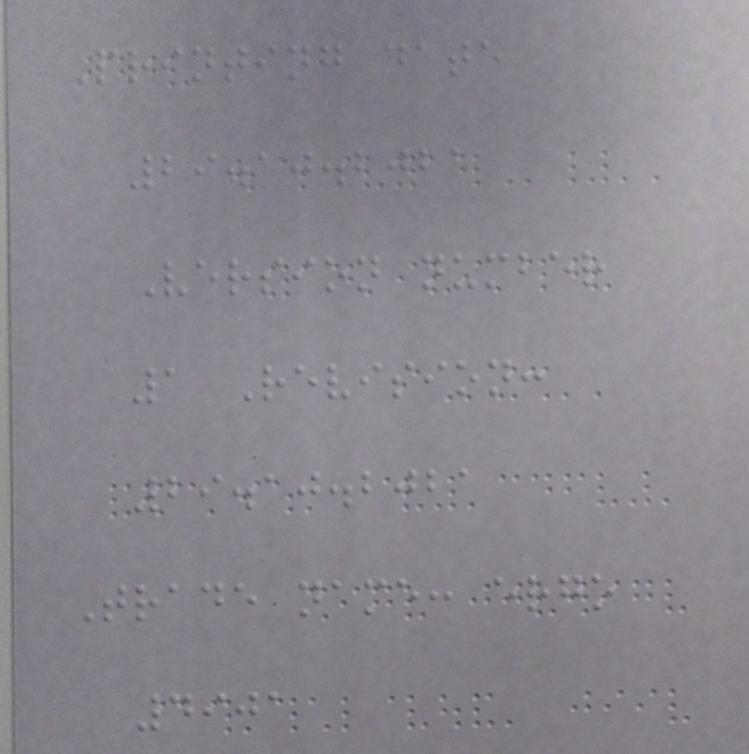Printing date
29.10.2021
Version number
1 Revision:
29.10.2021
Trade name: ergo
4901
